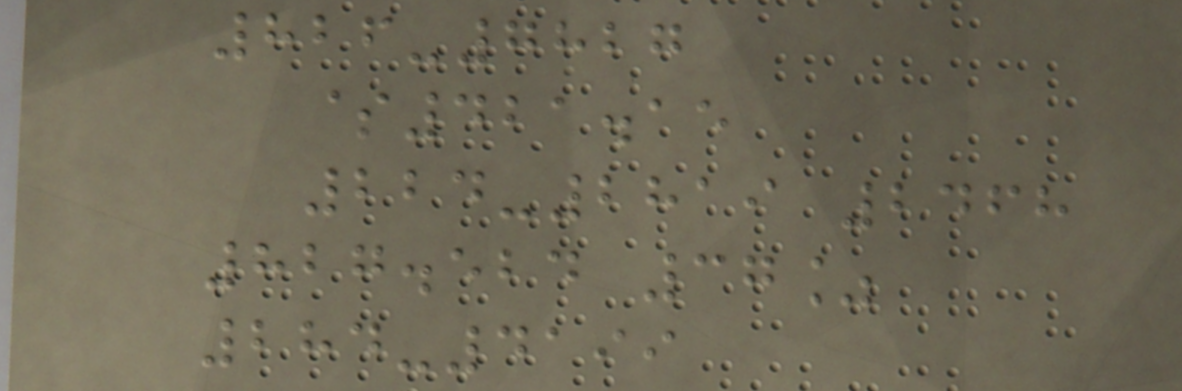826-7827
$421.15
224-2819 2468
827.524 37%
284-4199
